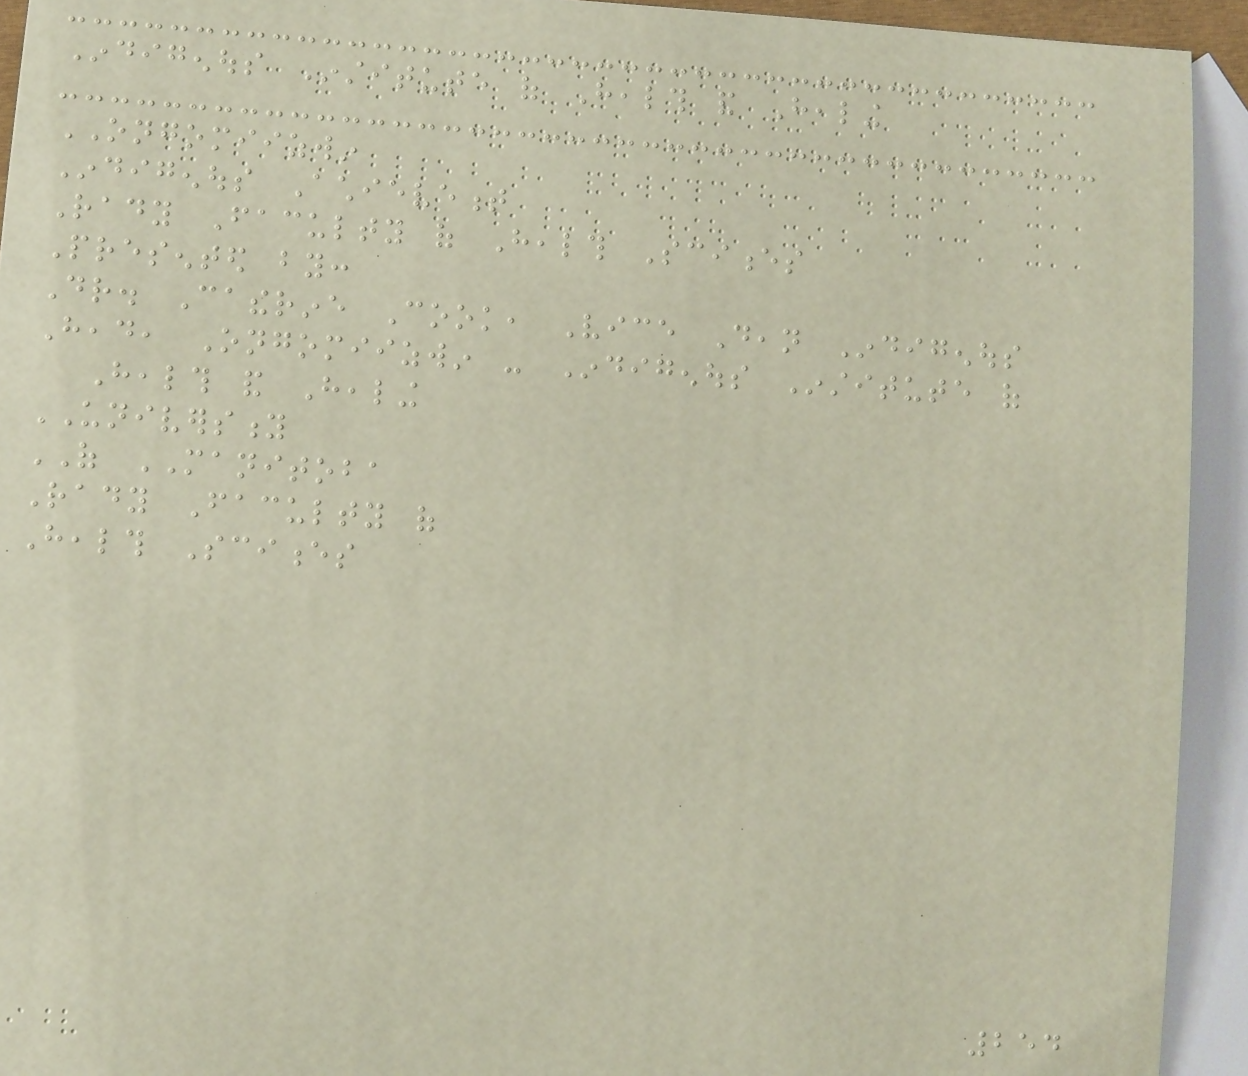Indigenous Institute of Health and Healing
ONGOMIIZWIN
Indigenous Achievement
Rady Faculty of Health Sciences
Presented by:
Dr. Catherine Cook, Vice Dean Indigenous
Head, Ongomiizwin - Indigenous Institute of
Health and Healing
UNIVERSITY
OF MANITOBA
Rady Faculty of
Health Sciences
254
